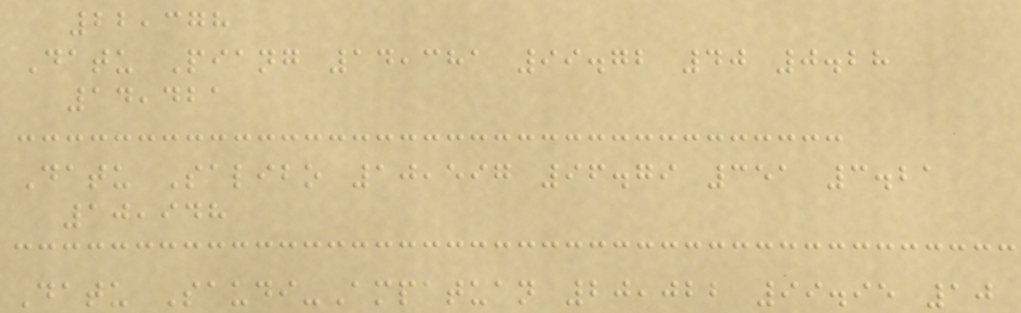22,378
Datu Piang 14,381 99.72 40 0.28
14,421
Datu Salibo 10,597 96.79 351 3.21
10,948
Datu Saudi-Ampatuan 20,022 99.95 10
